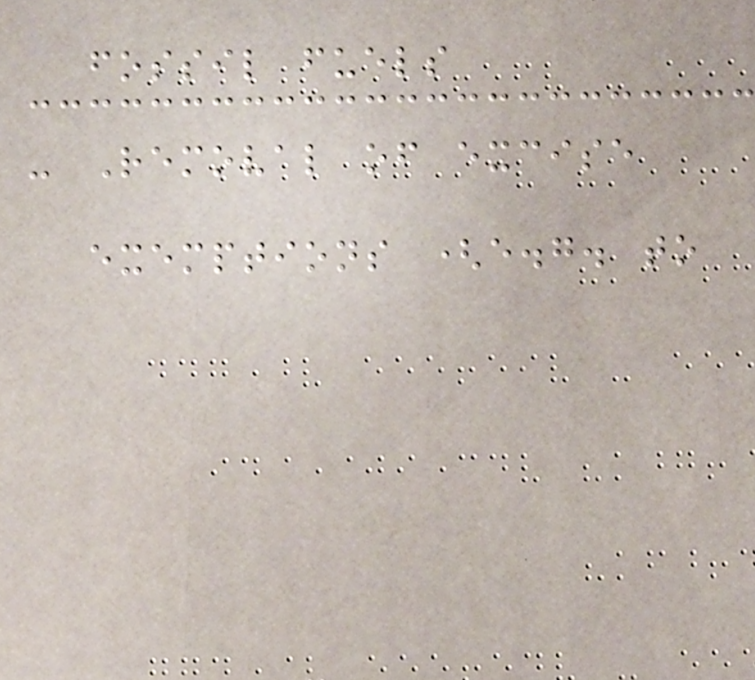fossil fuels
- Removal of excise
exemptions (e.g. to
